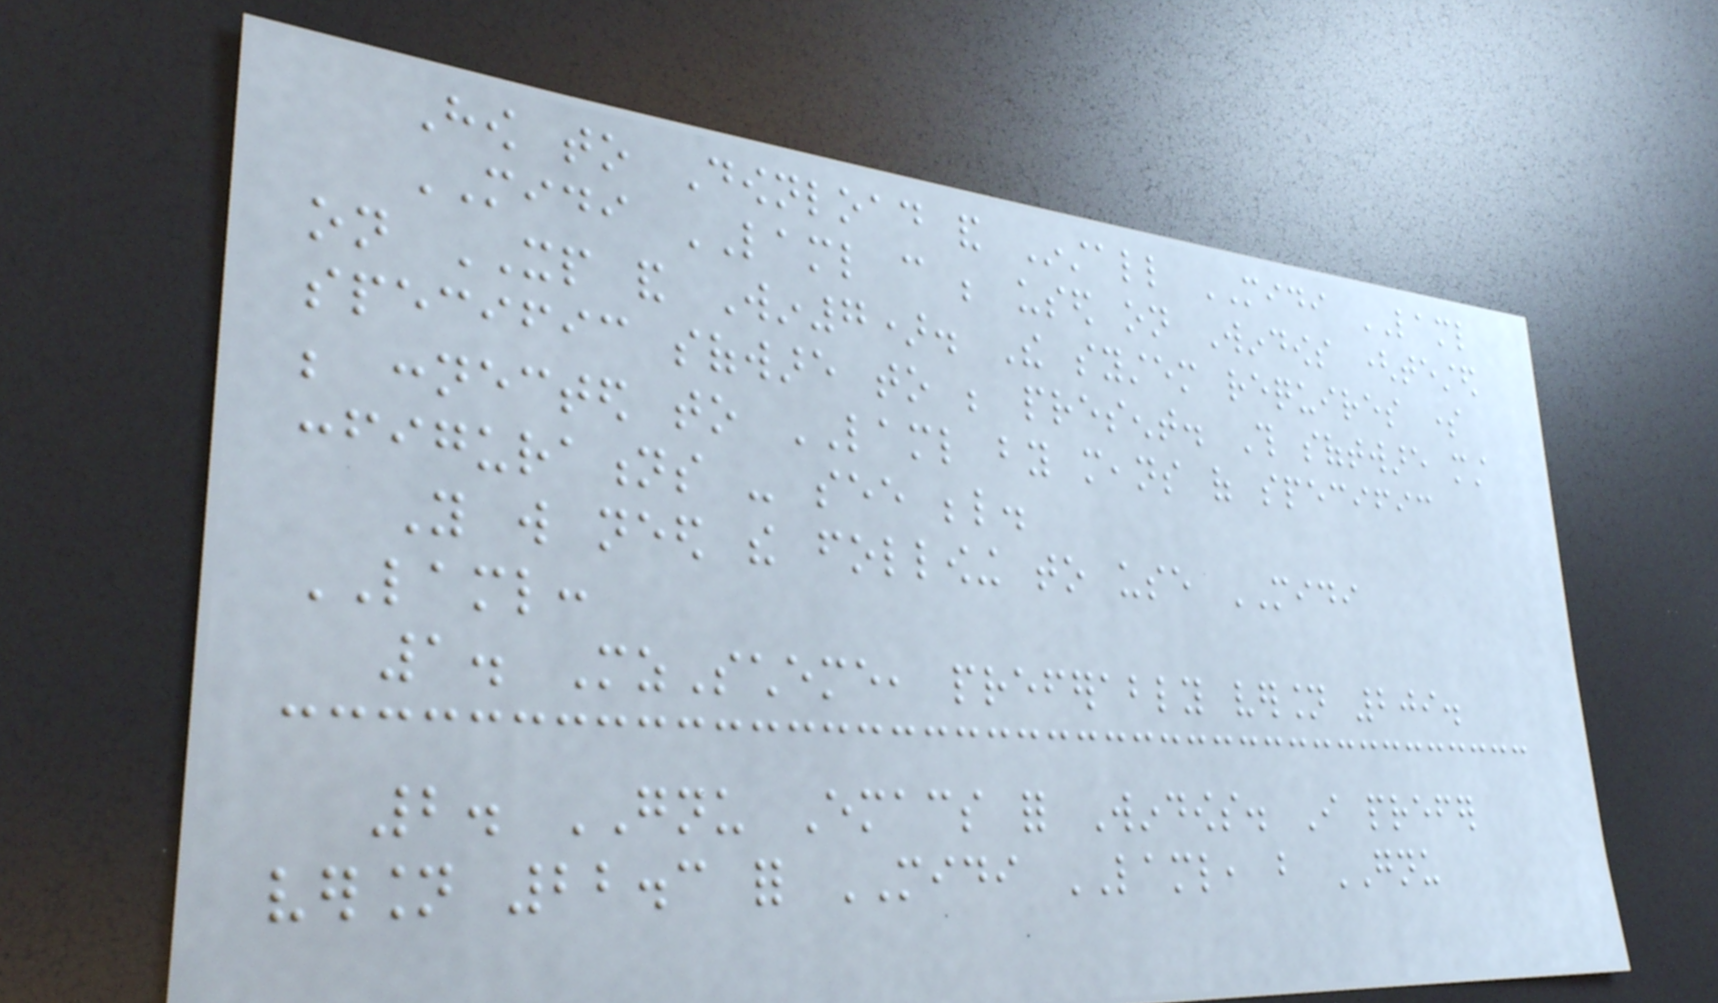How to Download and Install MIDI LAML
MIDI LAML can be used on Windows (tested
on XP and Win7). The system requires some
specific sofware to be present. This software must
be connected to LAML by means of specific
configurations - see below.
You will need the following to use MIDI
LAML:
1. MzScheme, preferably version 209.
2. GNU Emacs for Windows. I prefer
version 22.3 for MIDI LAML, but GNU
